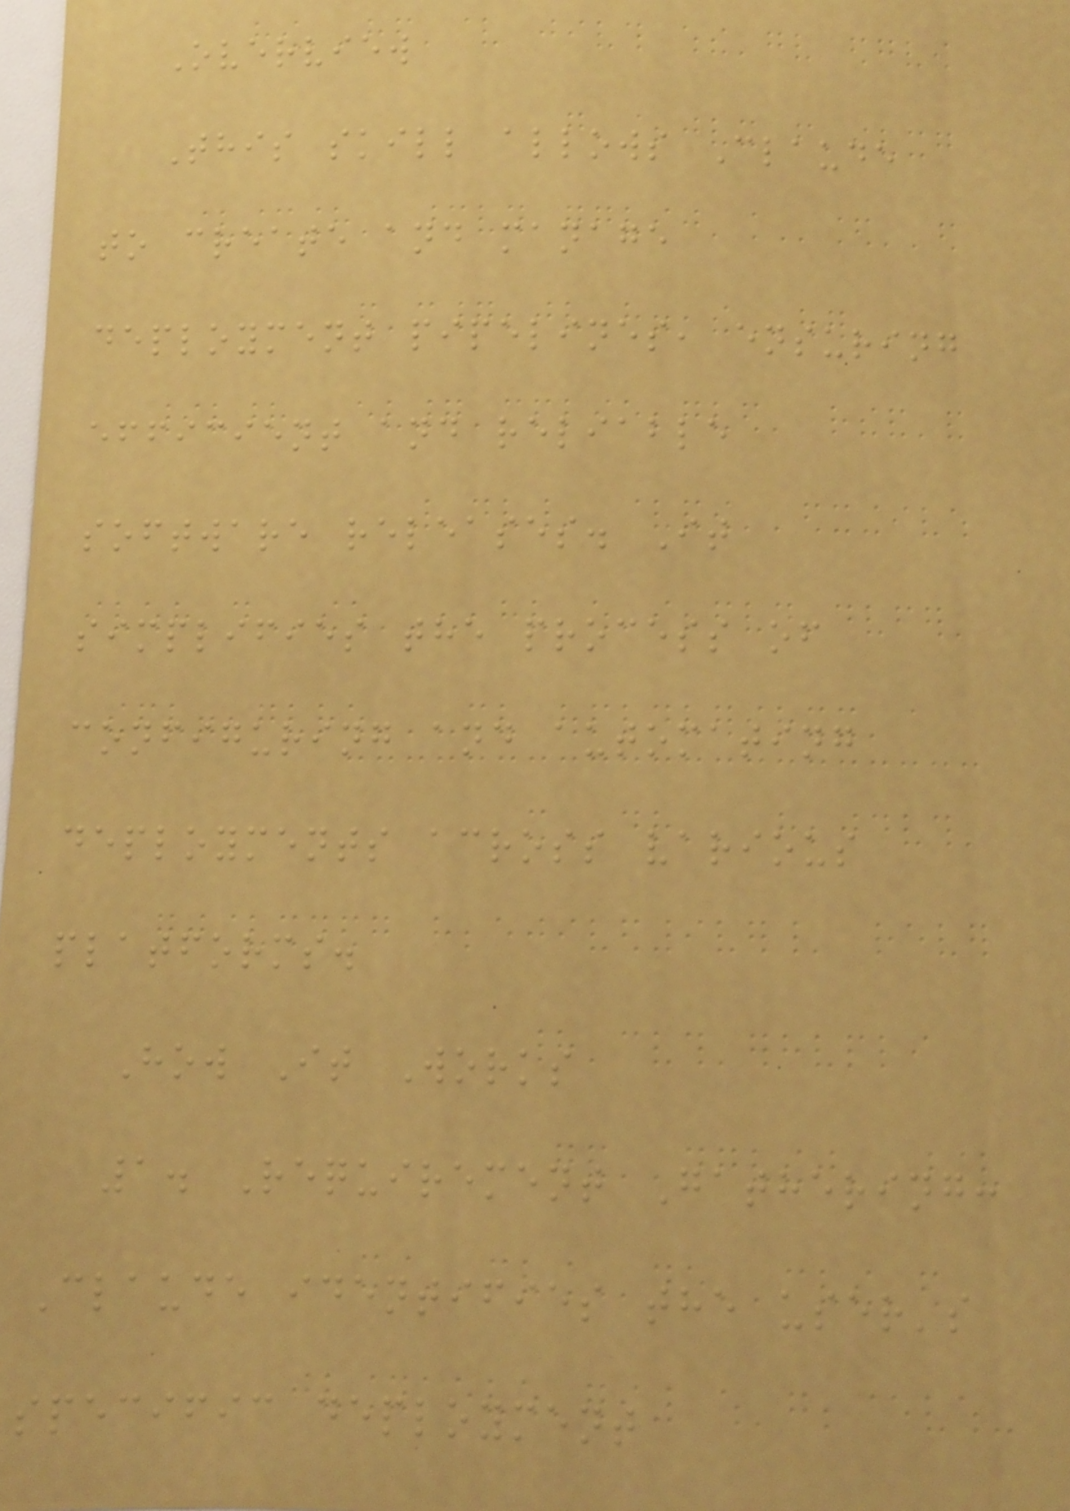Overview
This skill allows Claude
to create and manage
deployment pipelines, ensuring
efficient and reliable
software releases. It
simplifies the process of
configuring and automating
deployments across various
platforms.
How It Works
1. Requirement Gathering:
Claude identifies the user's
specific deployment
